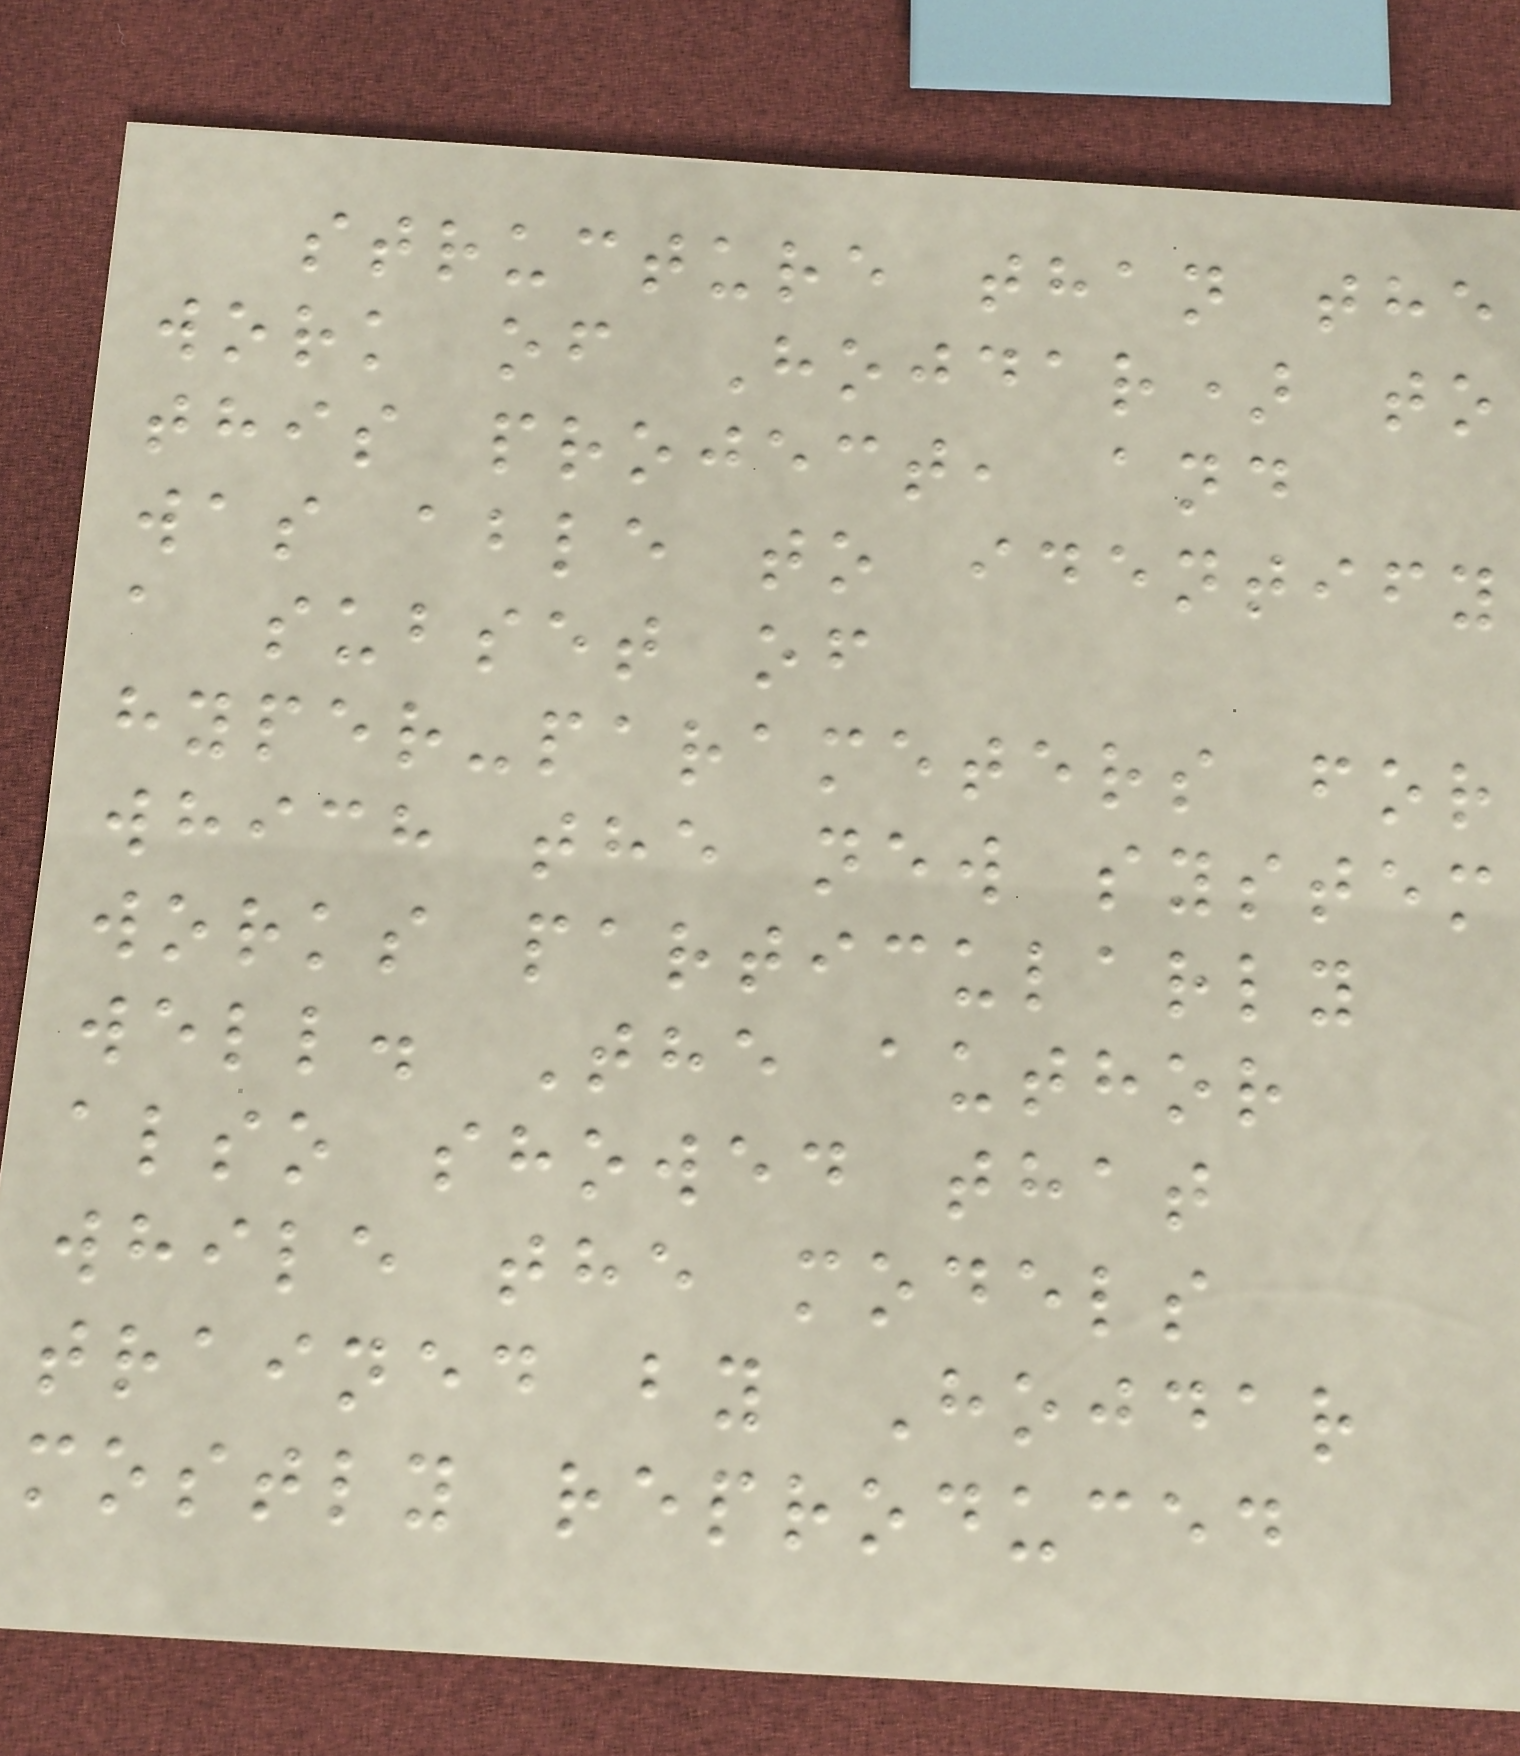structure than the
work of Hojdar) to
this project, and
was able to identify
a subset of
hyper-parameters for
which the new system
works particularly
well. The author
also showed that
while the models
trained by Hojdar
mostly reproduced
